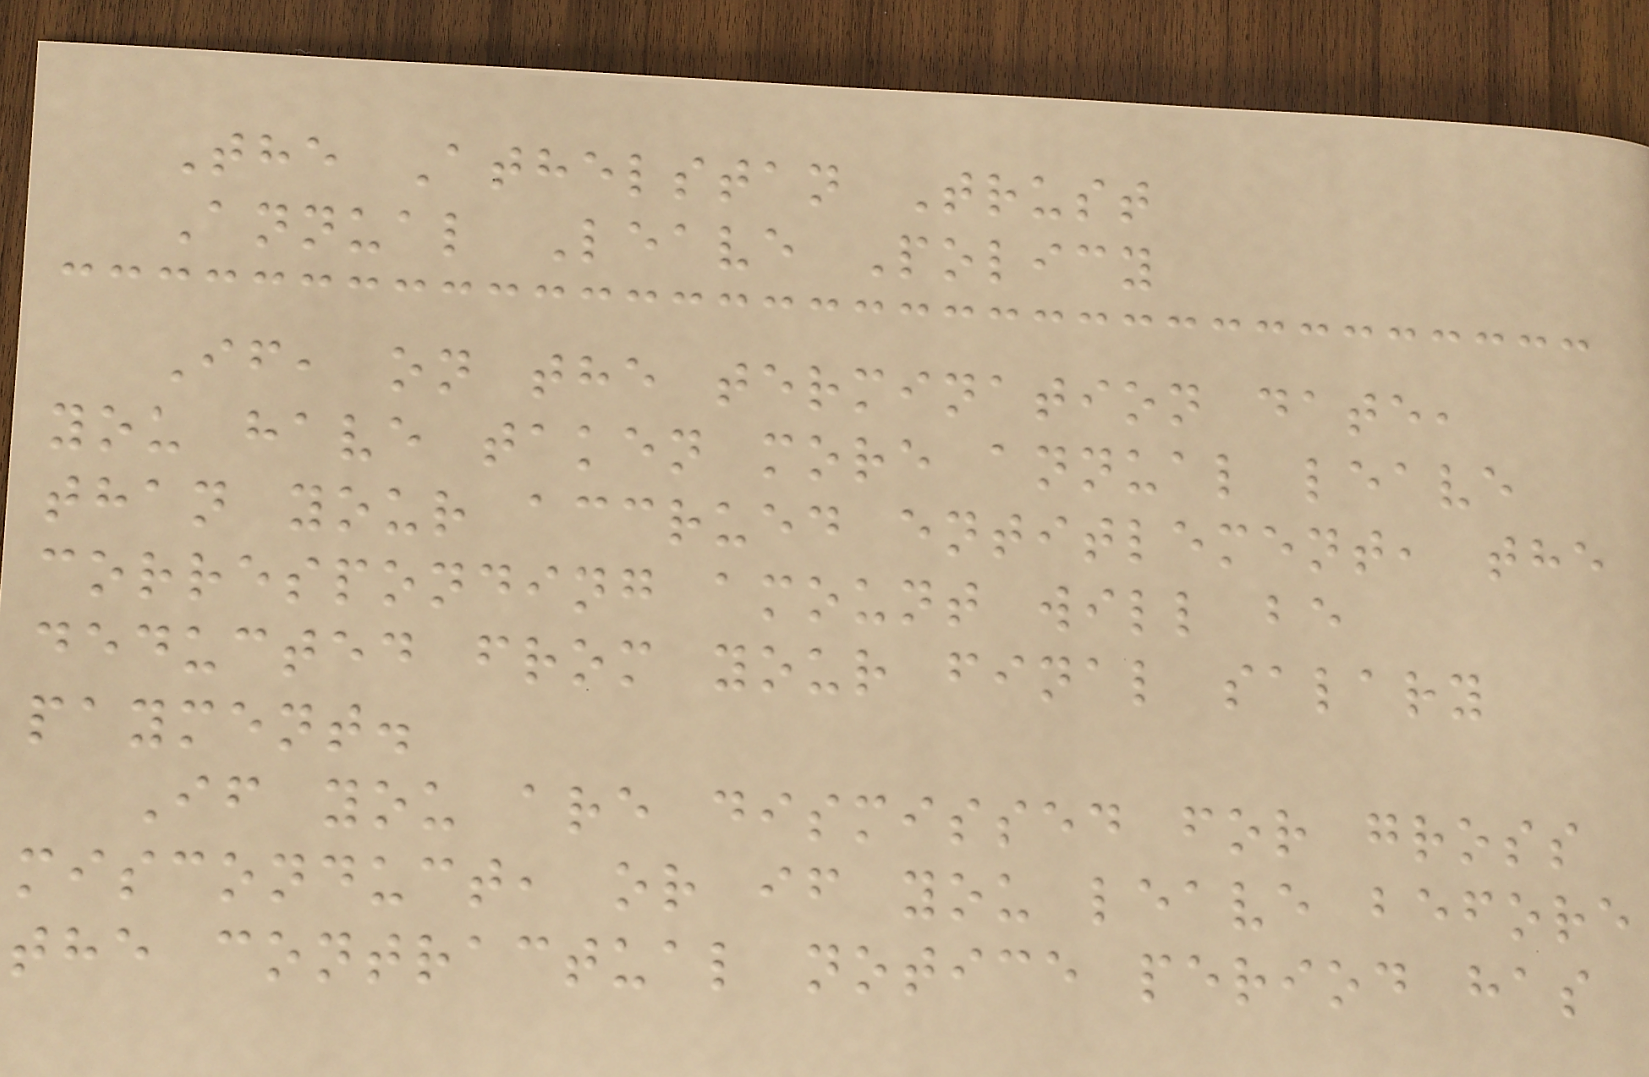The Athelstan Trust
Annual Leave Policy
If, on the termination date,
you have taken more annual leave
than your accrued entitlement, the
corresponding amount will be
deducted from your final salary
payment.
If you are dismissed for gross
misconduct, or if you leave before
the contractual notice period has
